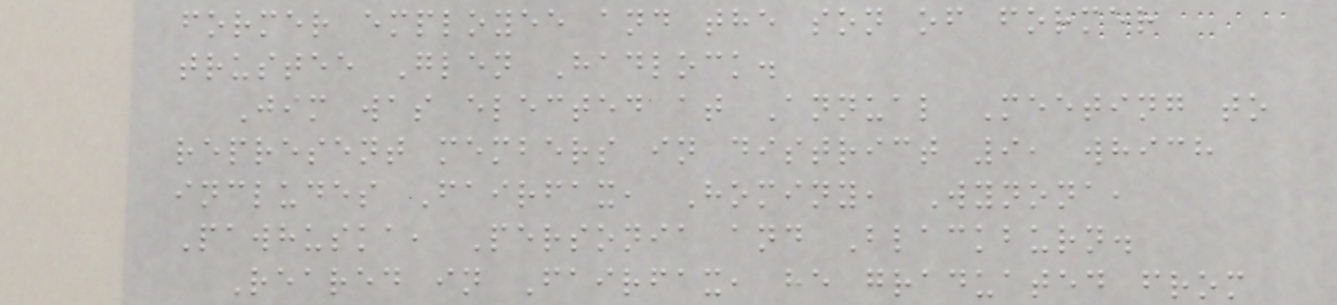former employee and the son of former
trustee Glen Hadlock.
Jim was elected at Annual Meeting to
represent members in district 9, which
includes Fairfax, Hominy, Wynona,
Pawhuska, Personia and Blackburn.
Reared in Fairfax, he graduated from
